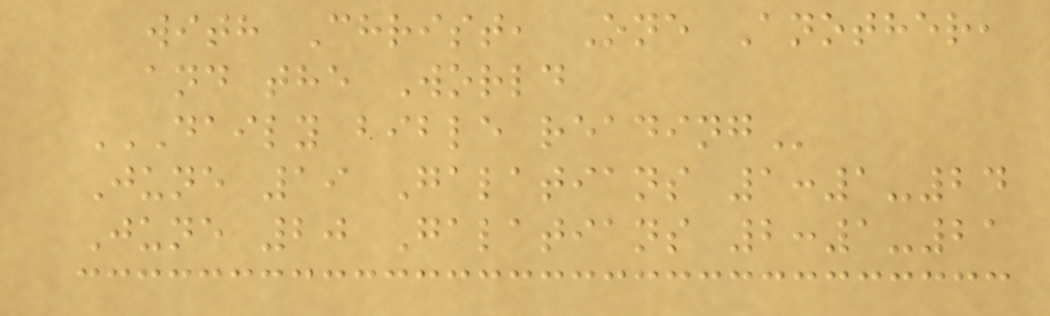with Christ, One Another,
and the World
DAILY BIBLE READING
June 19 Galatians 1:1-24
June 20 Galatians 2:1-21
